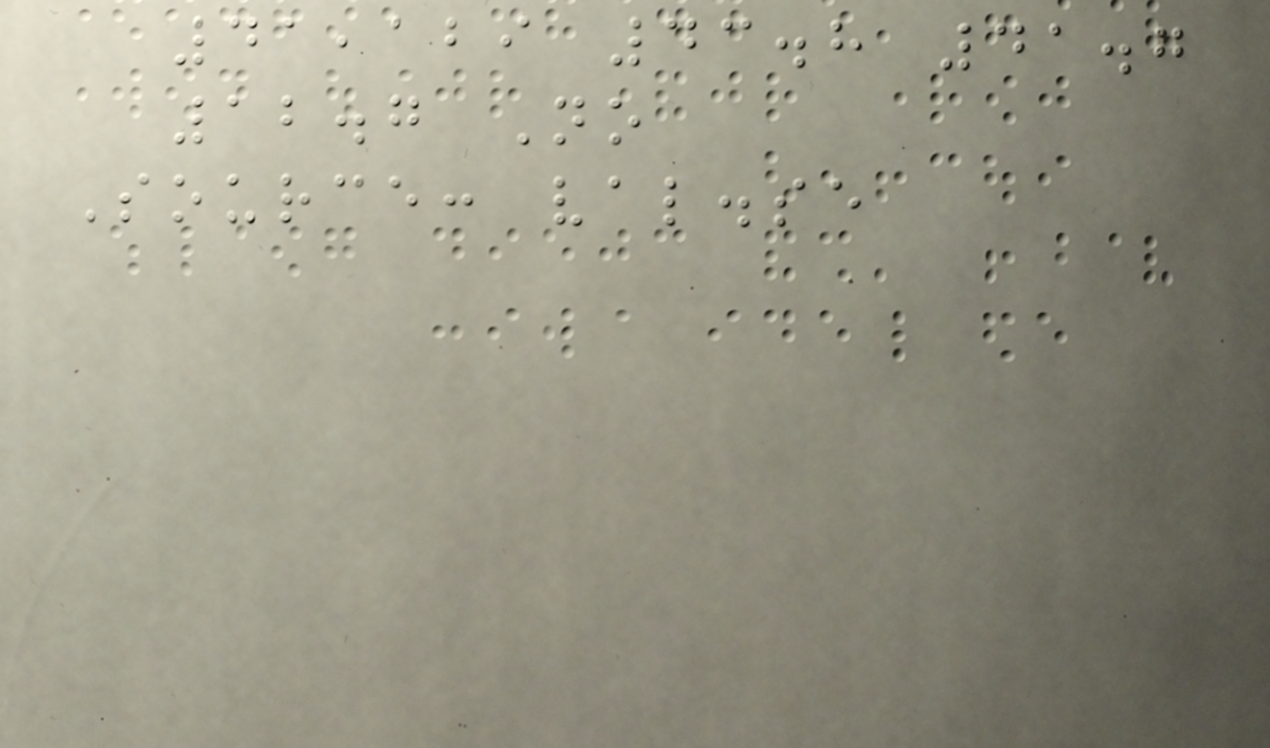41,129 43.8 41.7
12.7 No
Source: val.se
